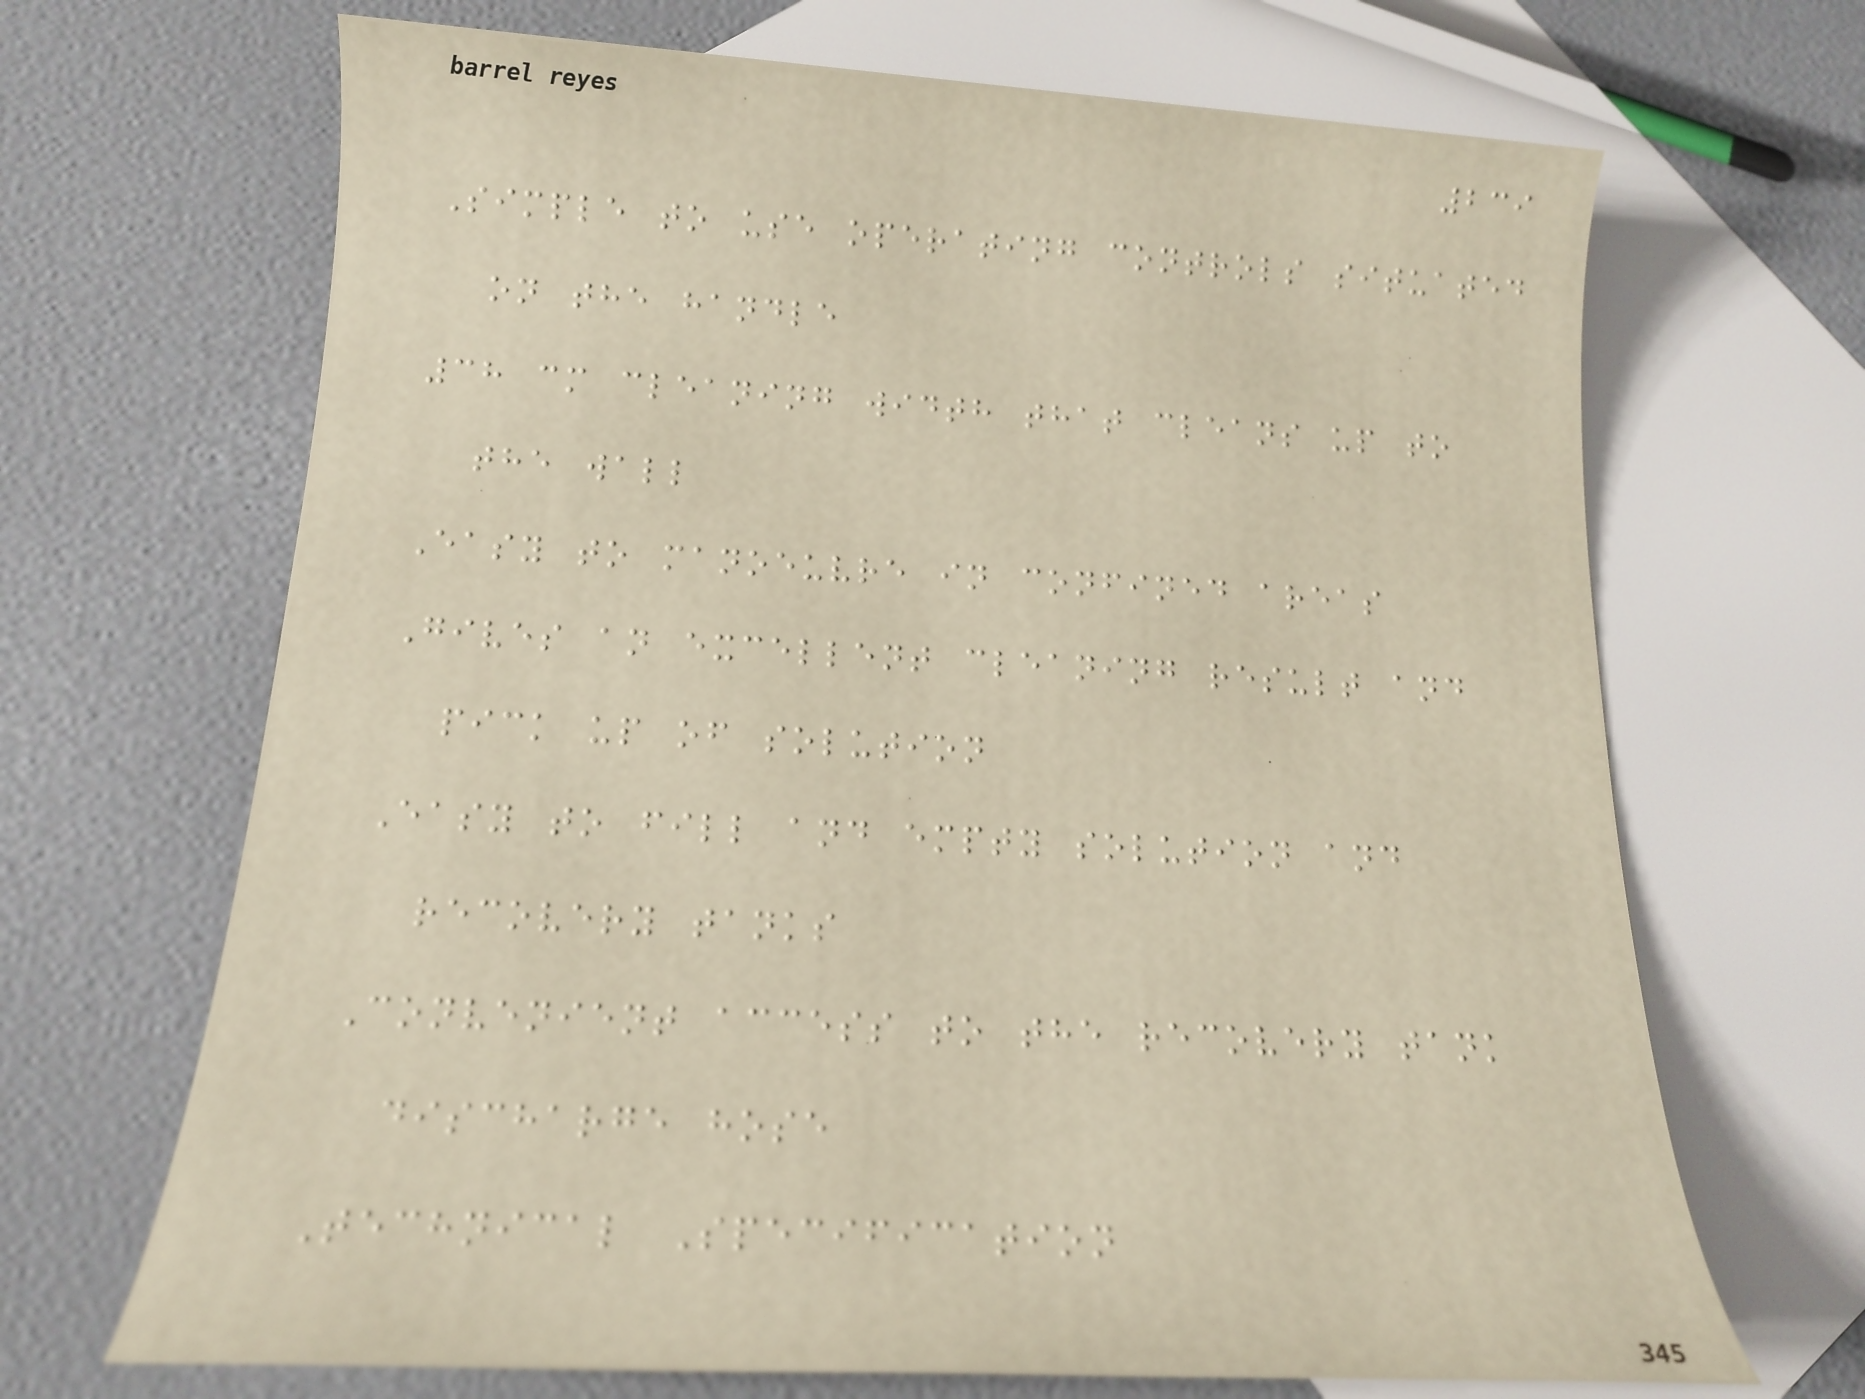239
Simple to use operating controls situated
on the handle
38 cm cleaning width that cleans up to
the wall
Easy to manoeuvre in confined areas
Gives an excellent cleaning result and
pick up of solution
Easy to fill and empty solution and
recovery tanks
Convenient access to the recovery tank
discharge hose
Technical Specification
